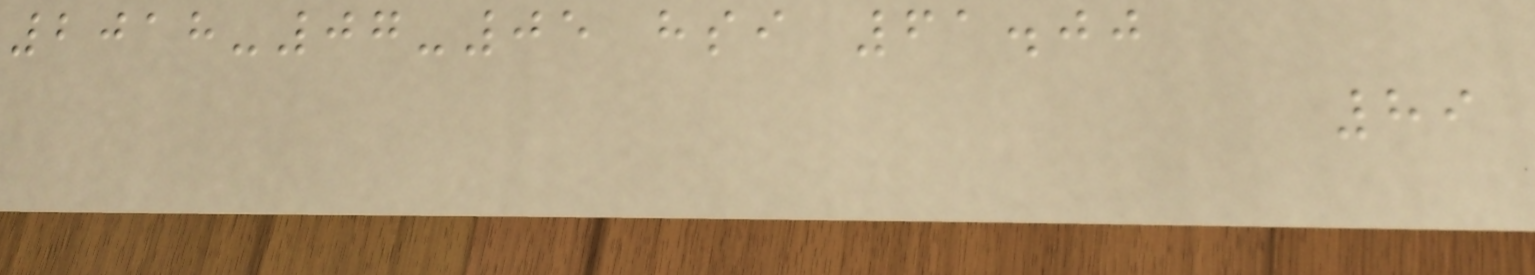2018-07-05 hsi 61.00
89
